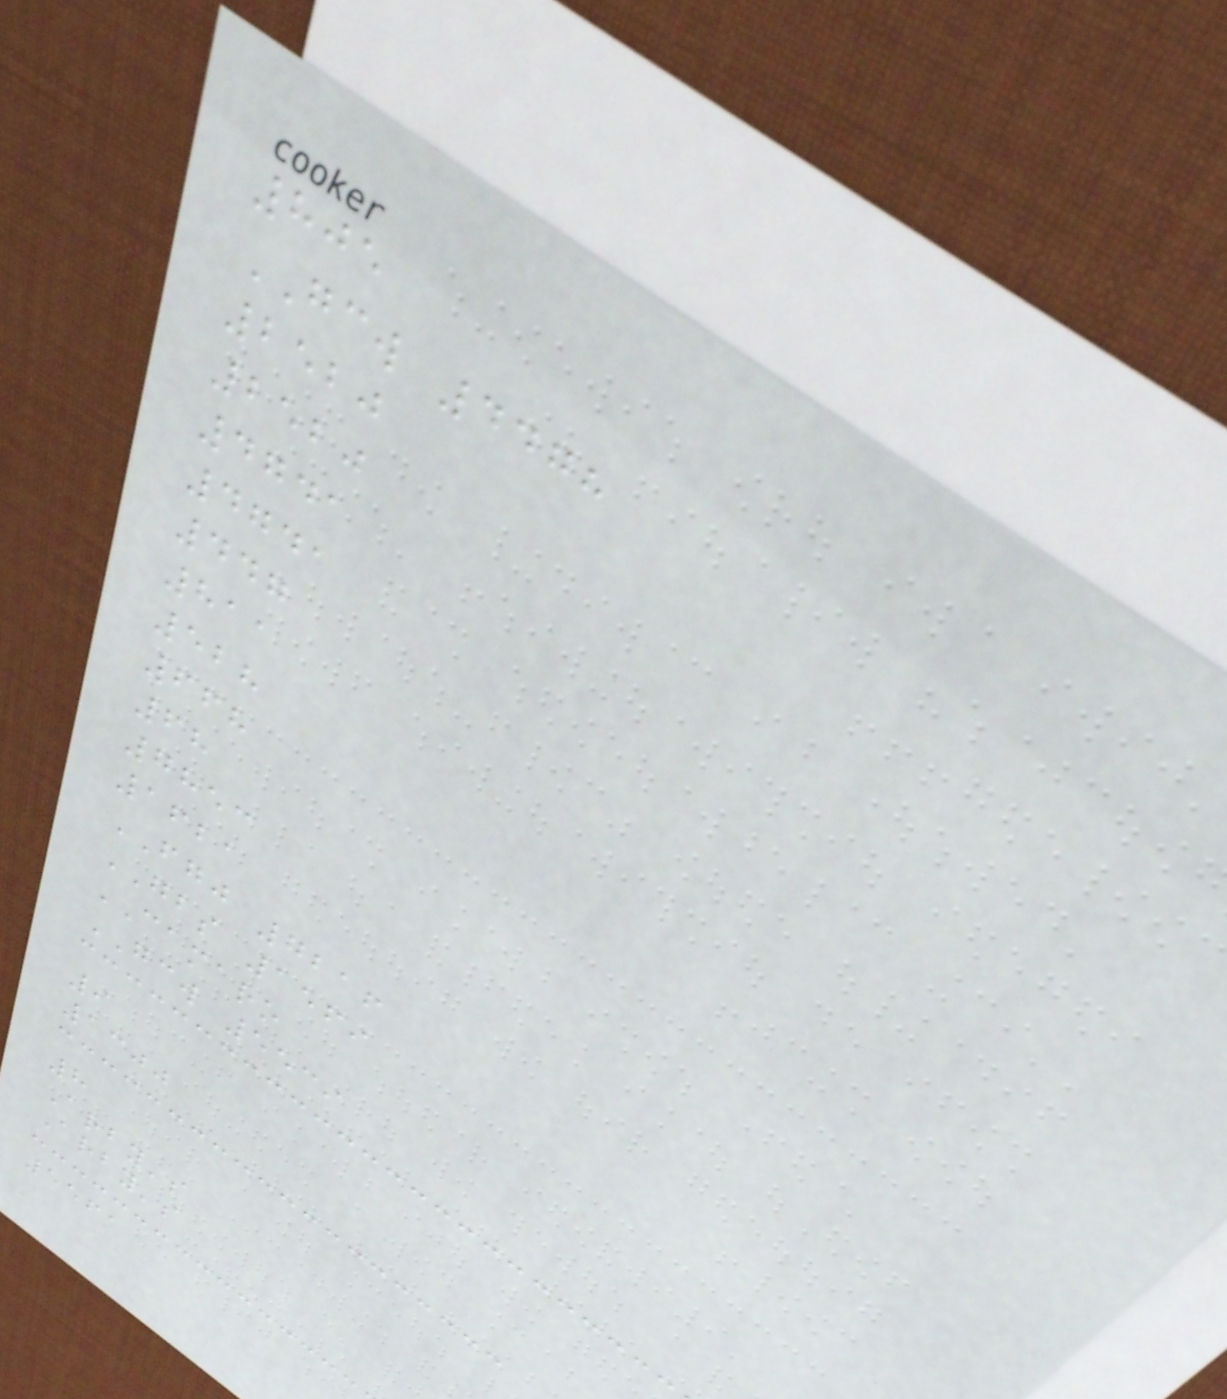805
GCW 4478
2520
2520
4741
4741
447
811
528
668
68
7853
1621
FGJ 7216
GBS 1569
CAMARO
GCW 5539
9
1300
8
Arby's
Arby's
5561
